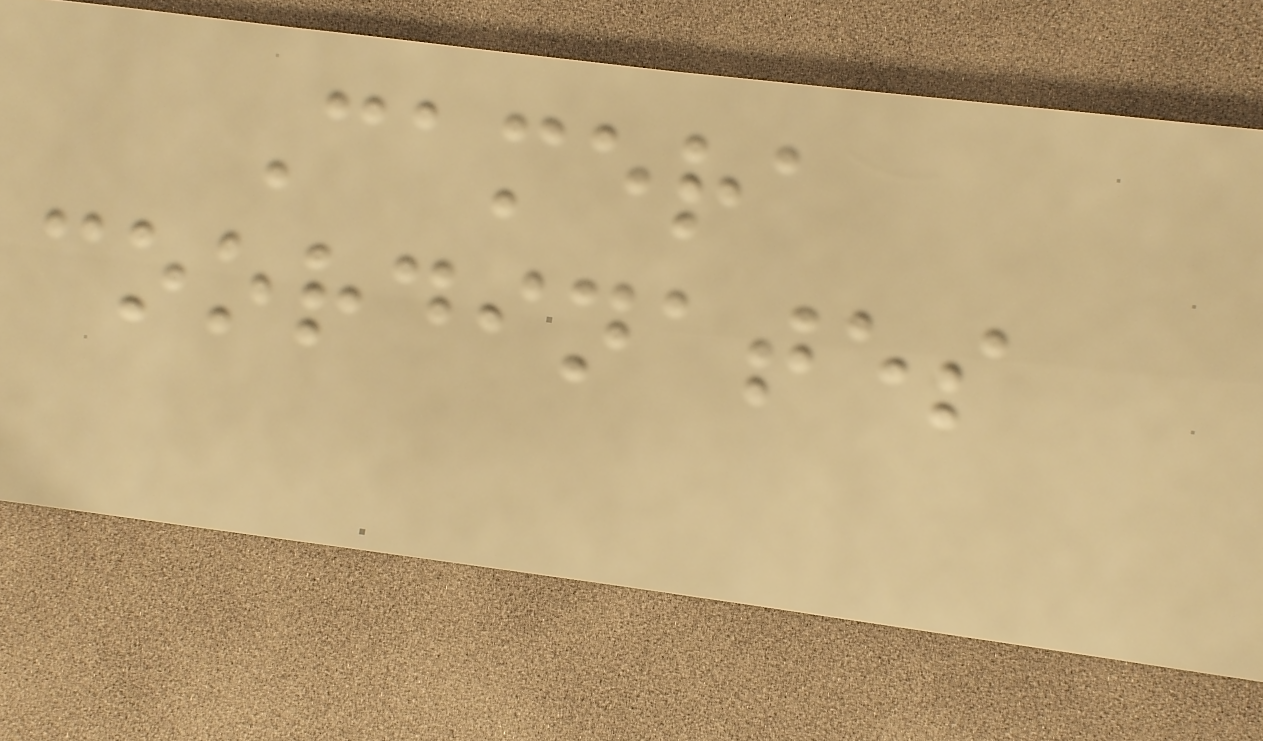Camera
coordinates
